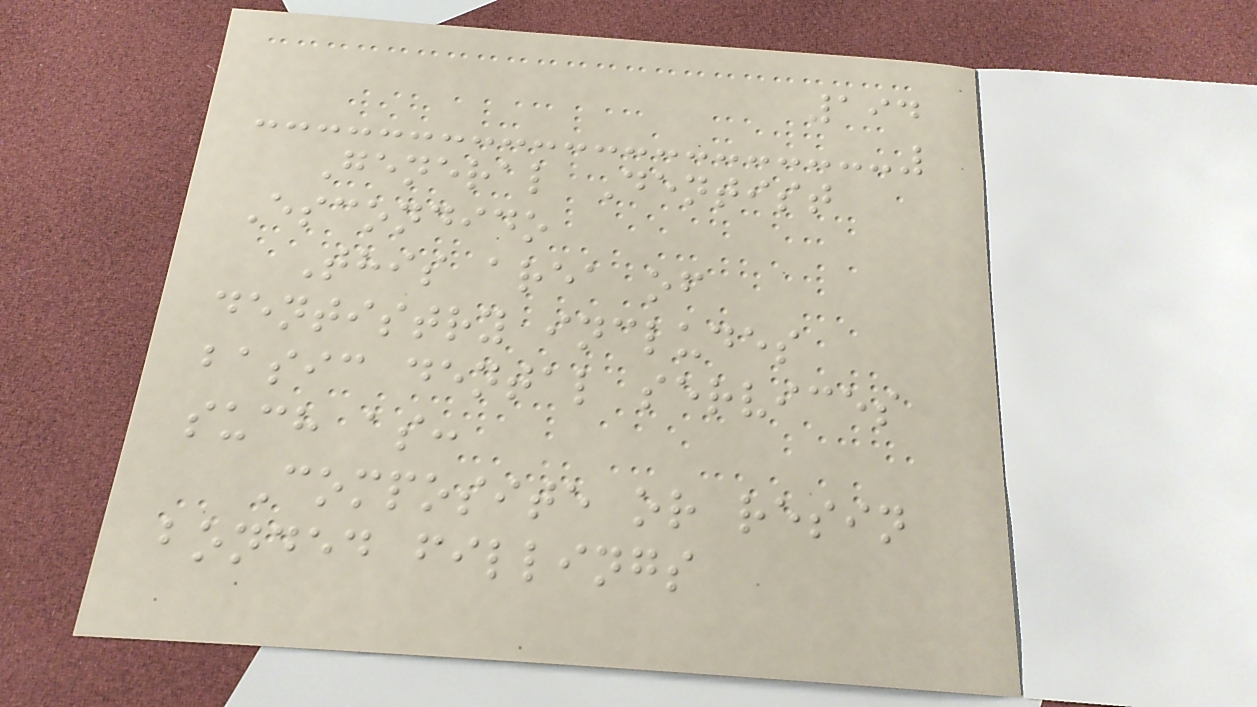194
General Dentist
Escondido
This area of
dentistry includes
basic dental services
such as:
Composite or resin
bonded fillings
